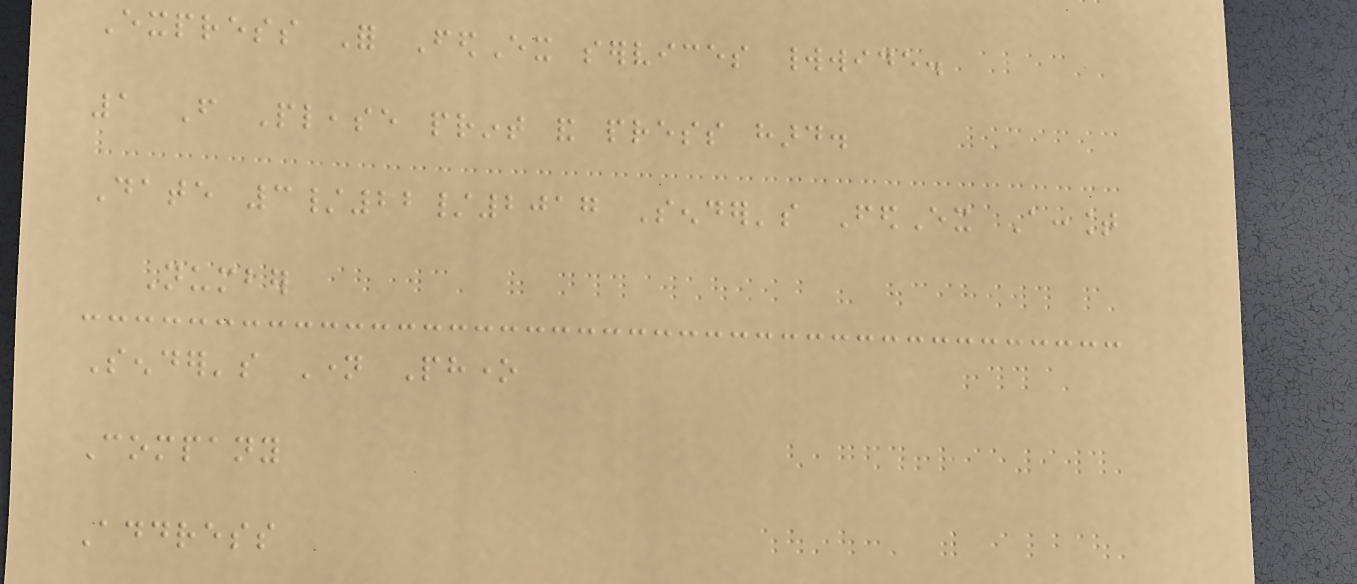Express For FedEx services worldwide.
1 From Please print and press hard.
Date 3/22/2017 Sender's FedEx Account
Number
Sender's Name Phone
Company
Address
